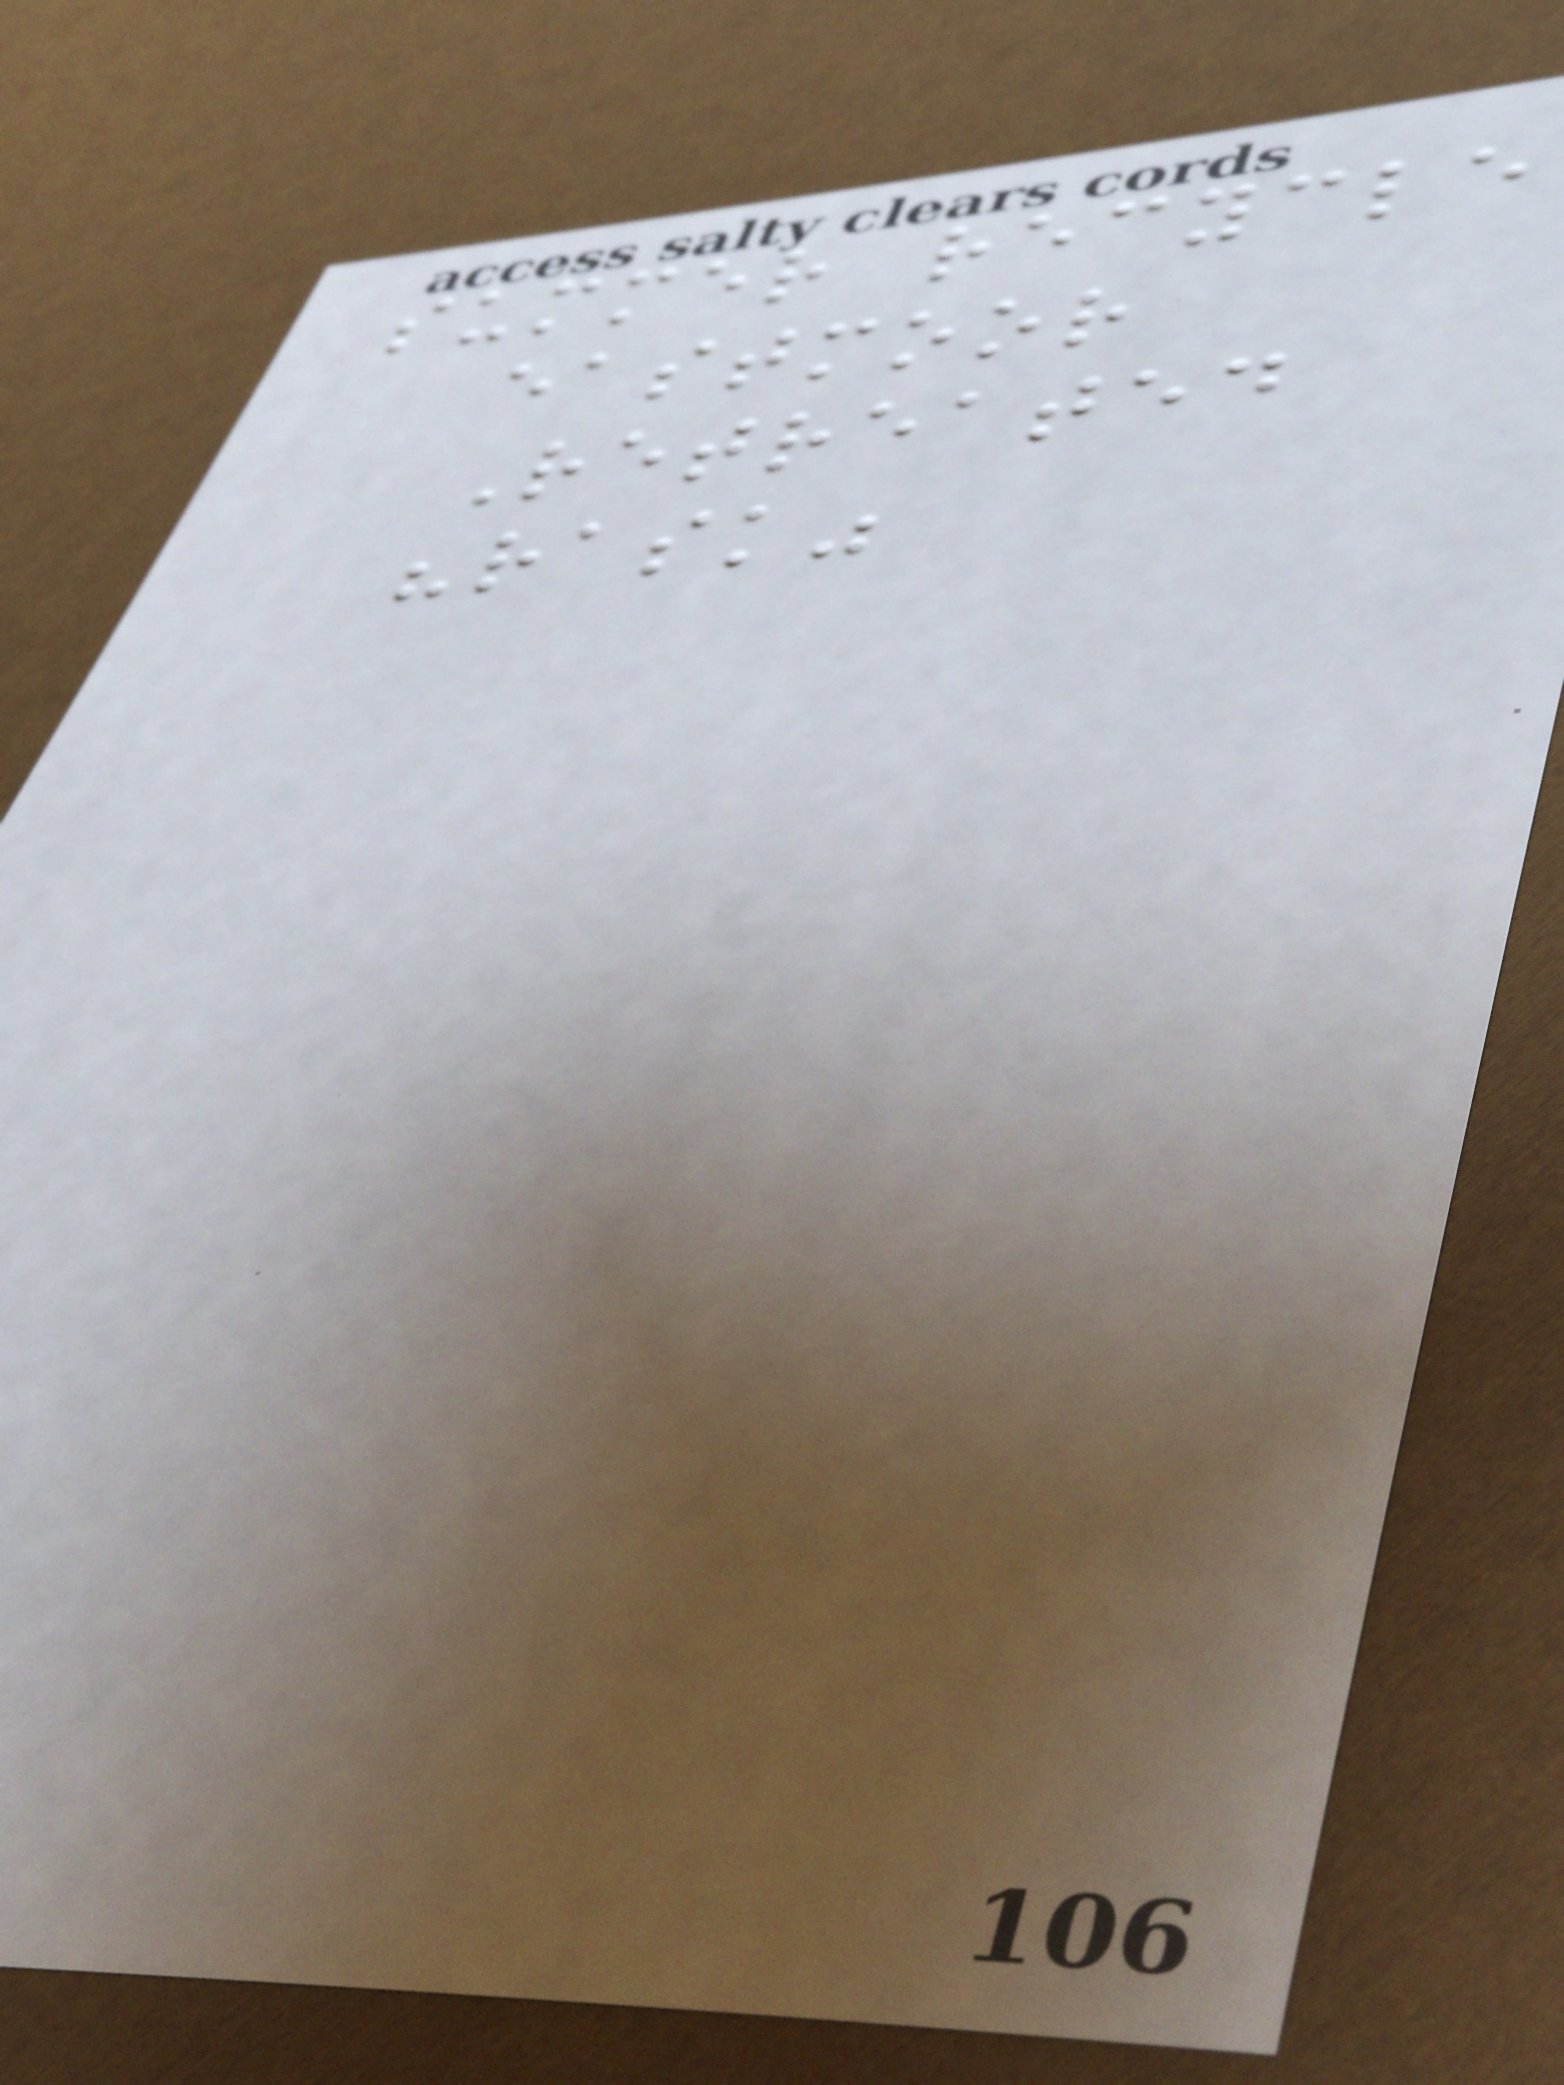summer recycle
eastmoor
Retreated
"rask"
